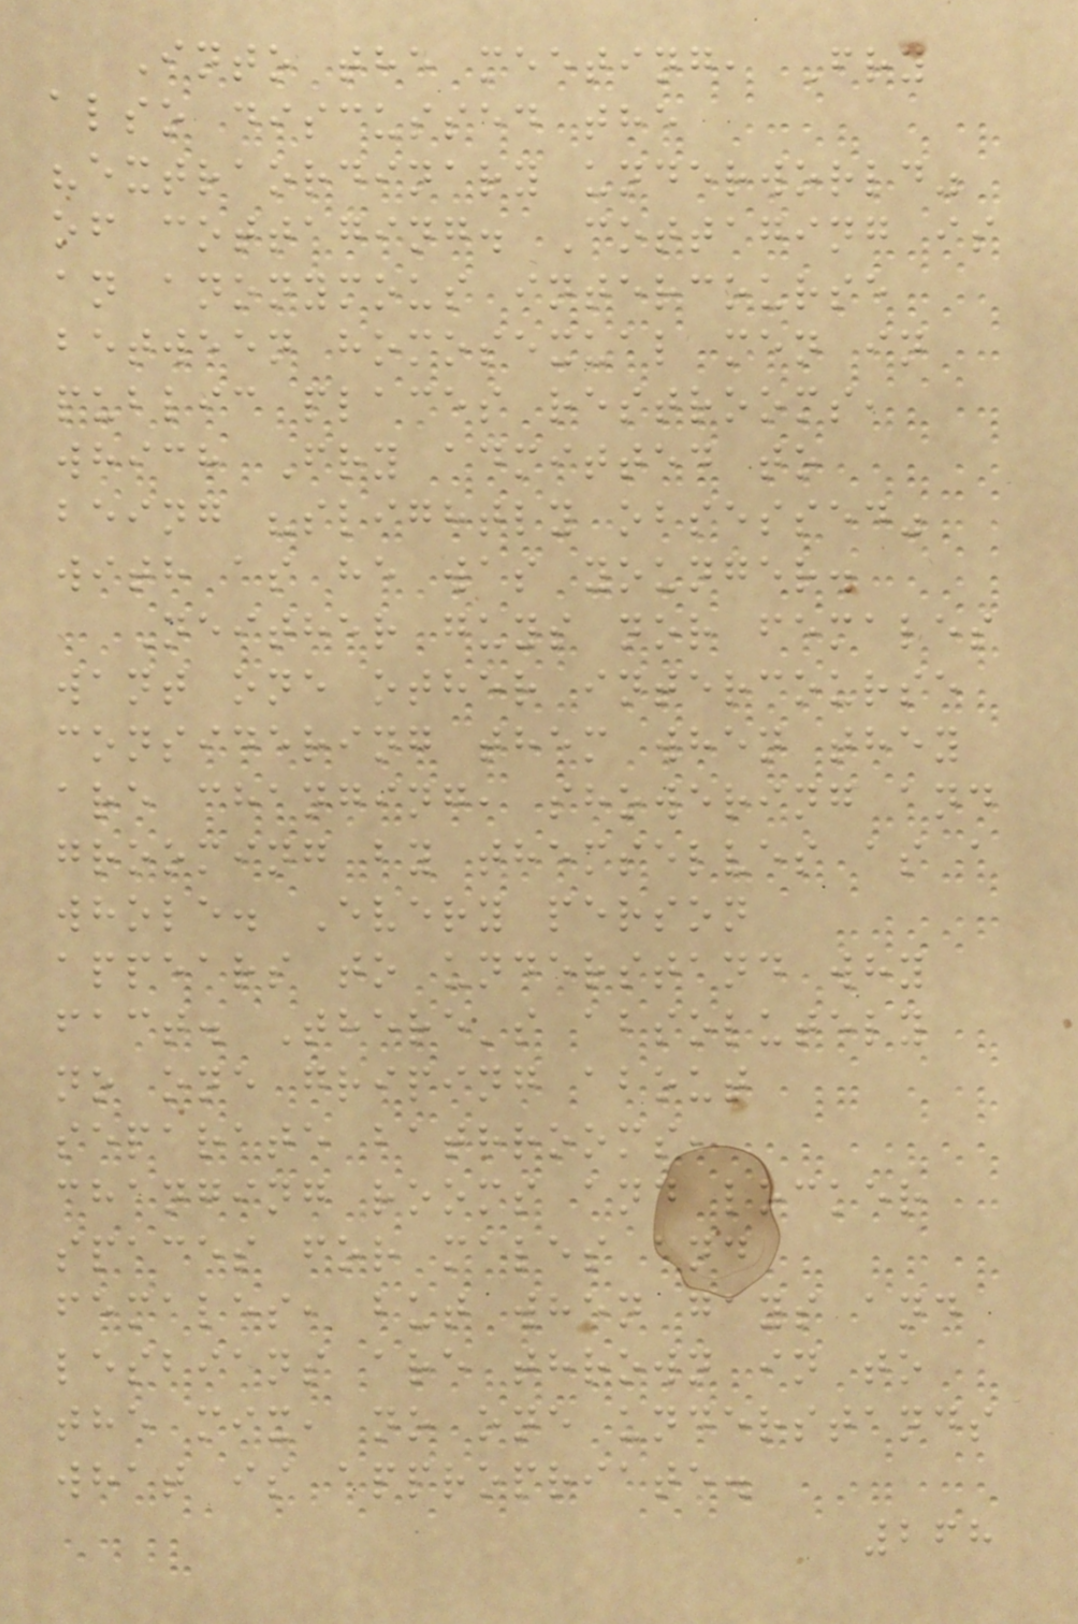Into the meeting, Fry
also discussed the
"extraordinary underworld"
of cottaging. Cottaging is
an anonymous intercourse
between homosexual men in
public places restrooms,
which Fry admitted to
being "slightly obsessed"
with as he was younger.
Neither guys nor females
want one other intercourse
considering them when they
are changing, showering and
grooming by themselves as a
whole. Every person
appears to understand why
fact. There's absolutely
no one griping about
separate bathrooms,
changing rooms and locker
spaces for males and
females, but when gays and
lesbians are thrown in to
the mix, no one understands
what is appropriate.
268
